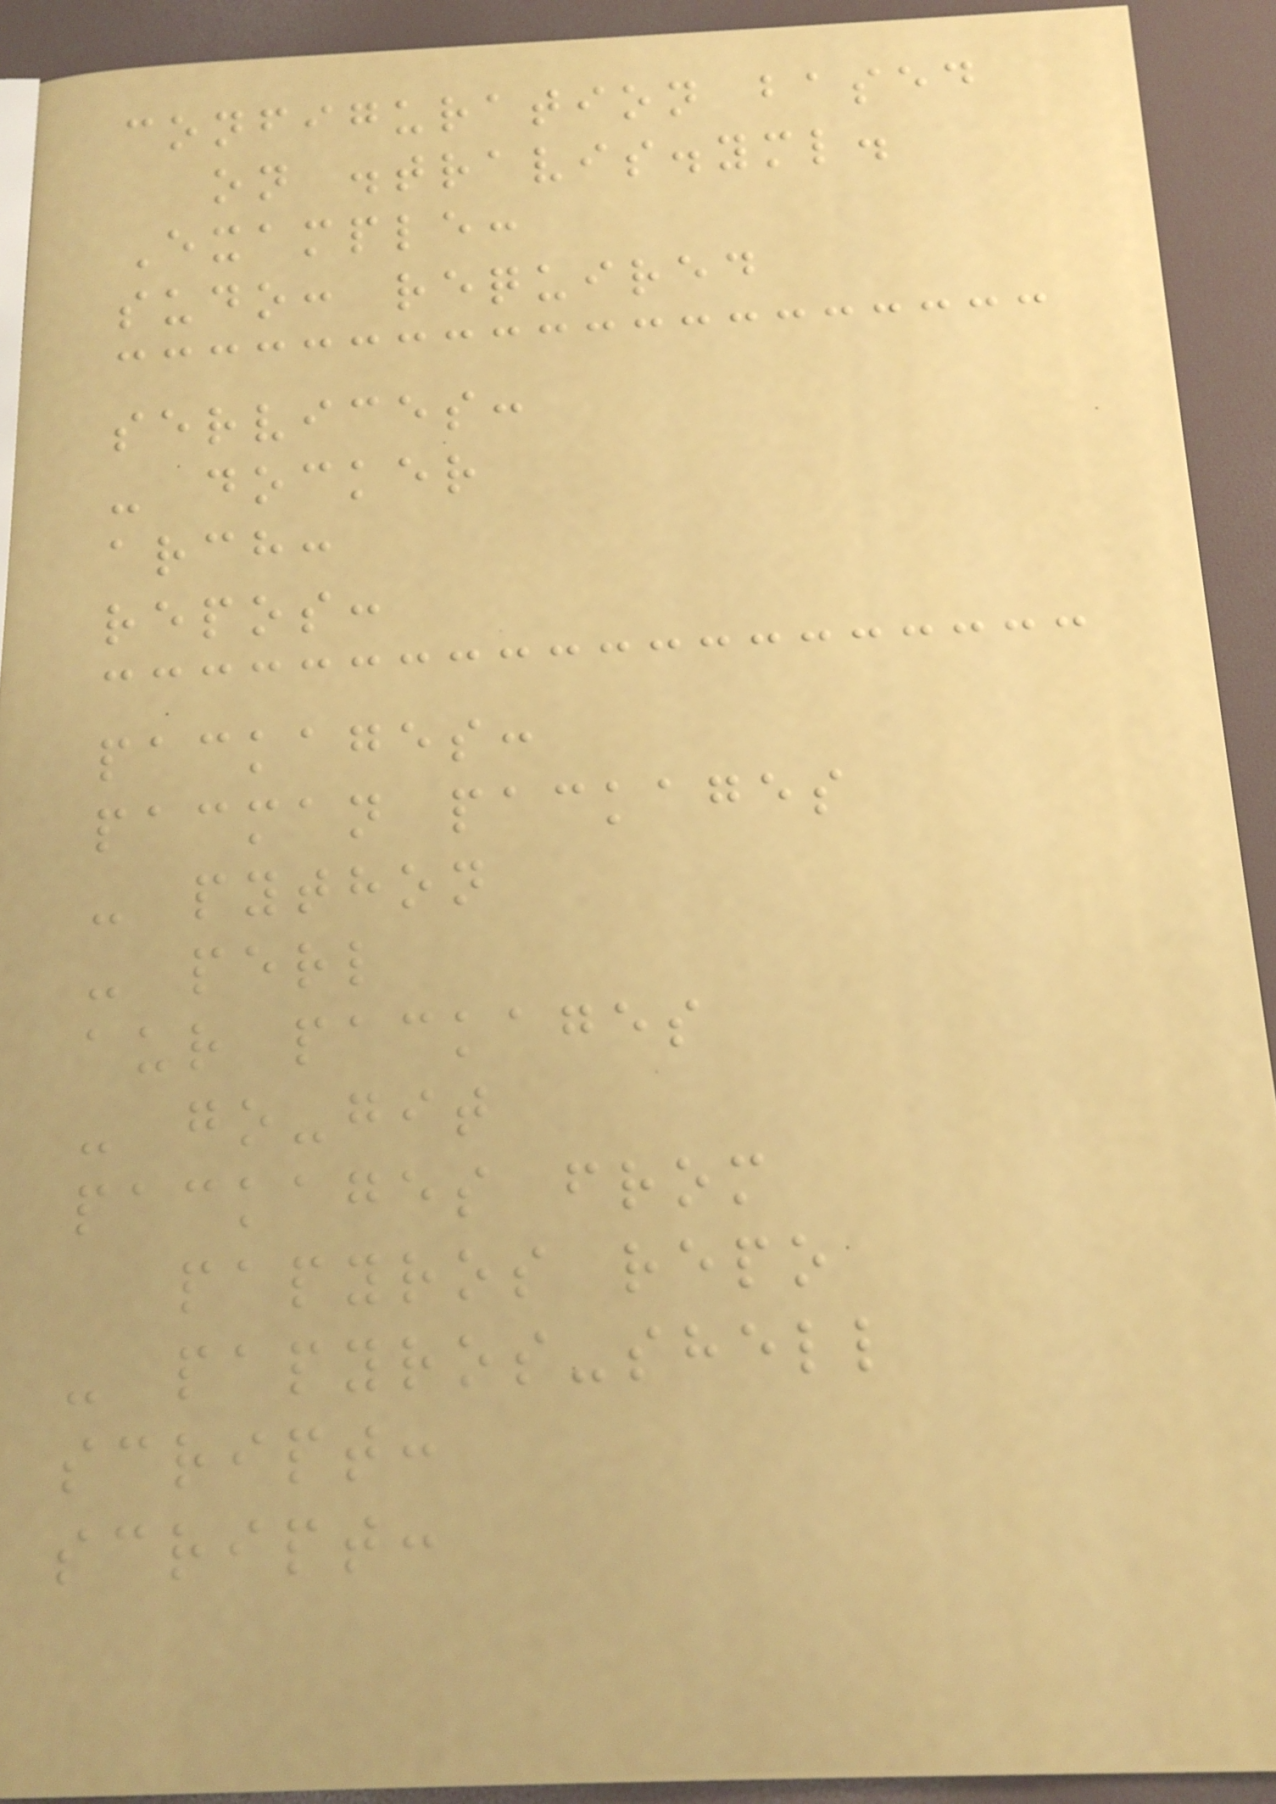configuration based
on .travis.yml.
Example:
sudo: required
services:
- docker
arch:
repos:
packages:
pacman packages
- python
- perl
aur packages
- go-git
packages from
papyros repo
- papyros-shell
script:
script:
